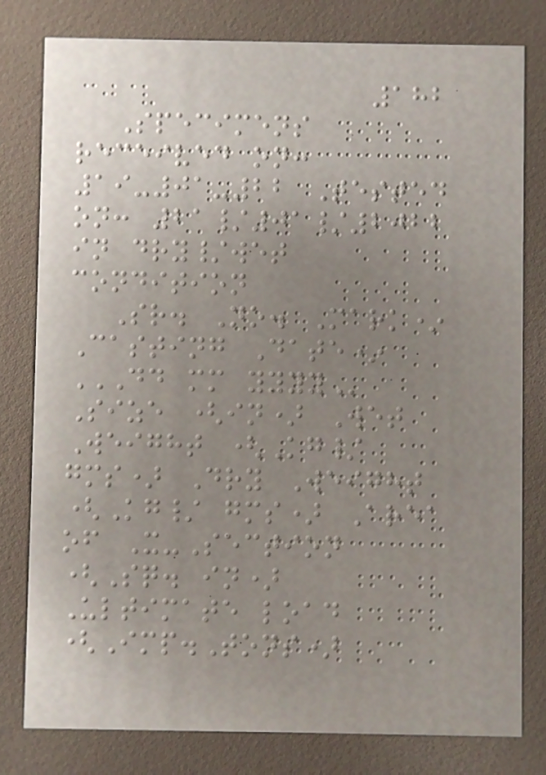182
Specimens
received on:
19-01-22 Tested
on: 21/01/2022
in dry/wet
condition
Sr. No. Mark*
Casting Date*
DD MM YYYY
Size (in) Wet
Weight (Kg/
gms) Dry Weight
(Kg/ gms) Area
of X-Section
(Sq. in)
Ultimate load
(Imp.Tons)
